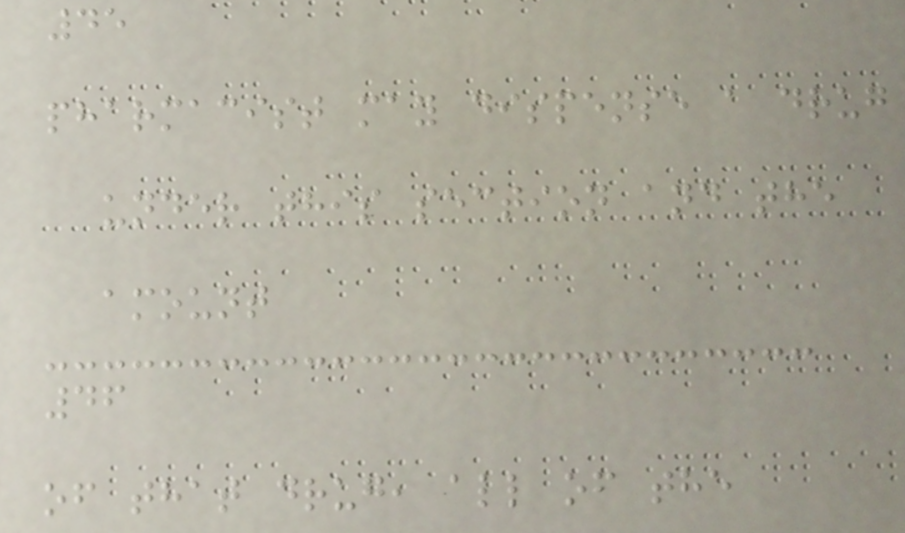45
pharmacist may dispense a drug
under this section and the
amount
46
of that drug, all of the
